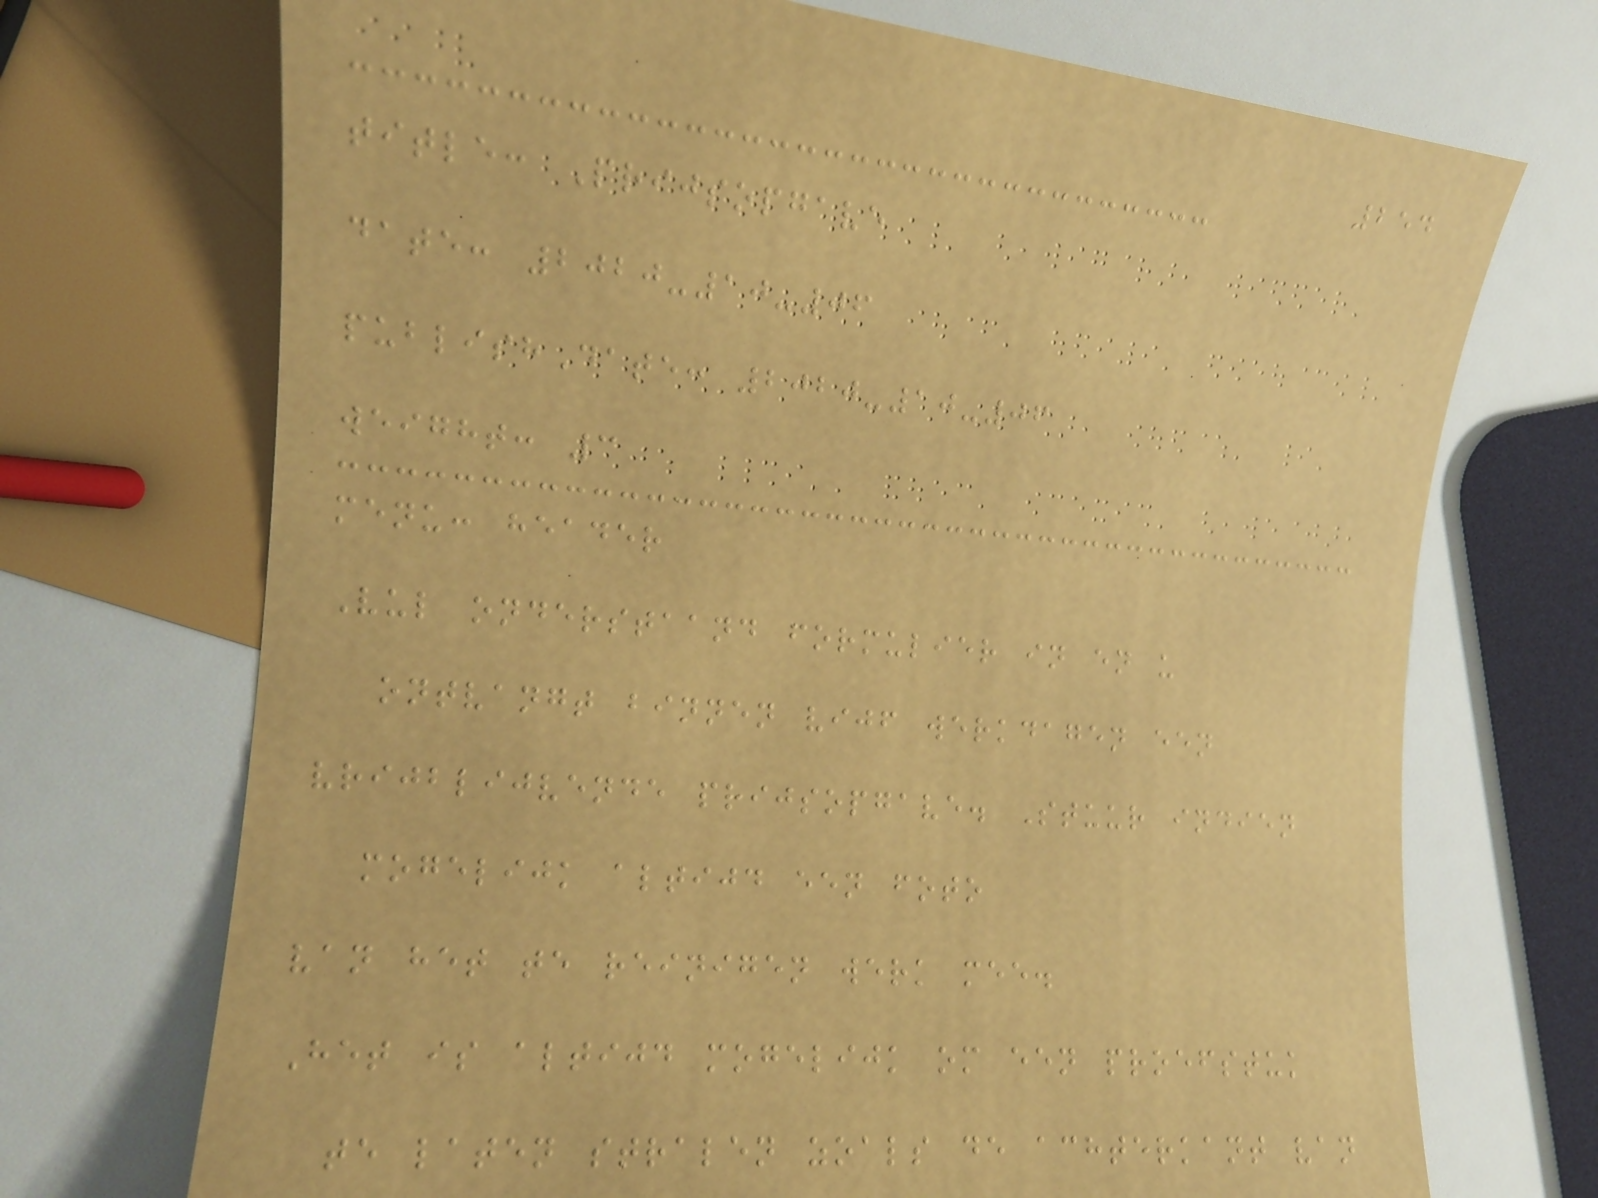254
title: Prijsopgave
date: 2020-10-06
publishDate: 2020-10-06
weight: 3
menu: header
Vul onderstaand formulier in en u
ontvangt binnen vijf werkdagen een
vrijblijvende prijsopgave. Stuur indien
mogelijk altijd een foto
van het te reinigen werk mee.
Het is altijd mogelijk om een proefstuk
te laten stralen zoals de achterkant van
